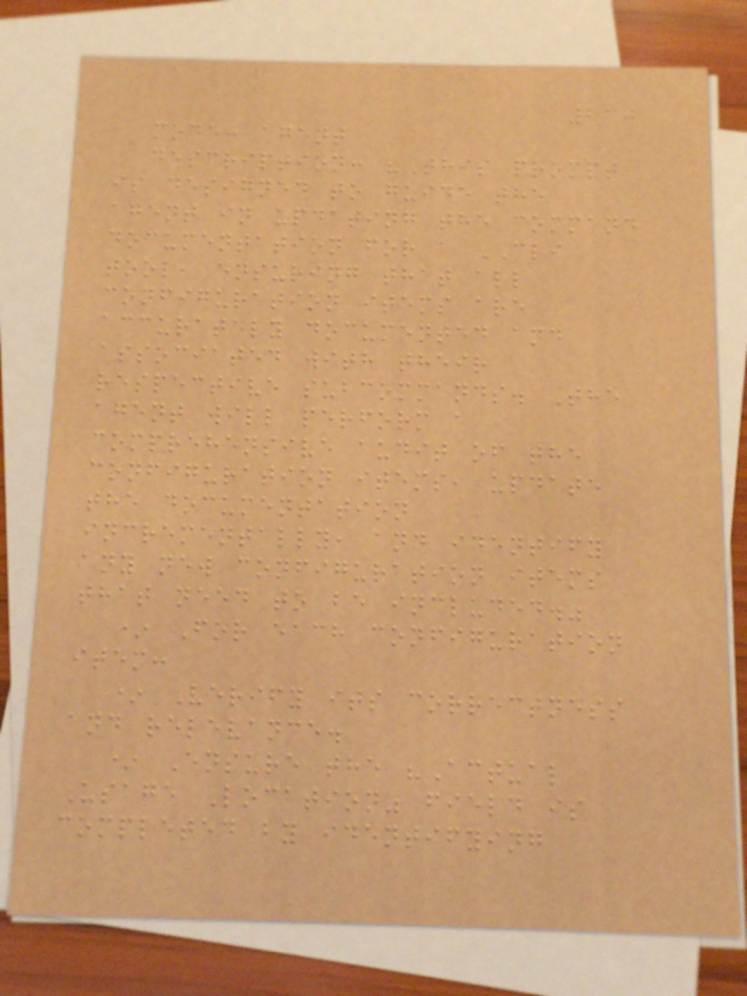230
mode: agent
description: "This prompt
is designed to guide the
agent in updating the command
documentation for a CLI
tool, ensuring that all
configuration items are
accurately documented and
associated with their
respective subcommands. The
agent will perform a
comprehensive audit of the
configuration items, update
the documentation
incrementally, and identify
any new configuration items
that need to be included."
* For each configuration
item:
* Verify its correctness
and relevance.
* Ensure the "Actual
Usage Location" field is
completed by identifying
